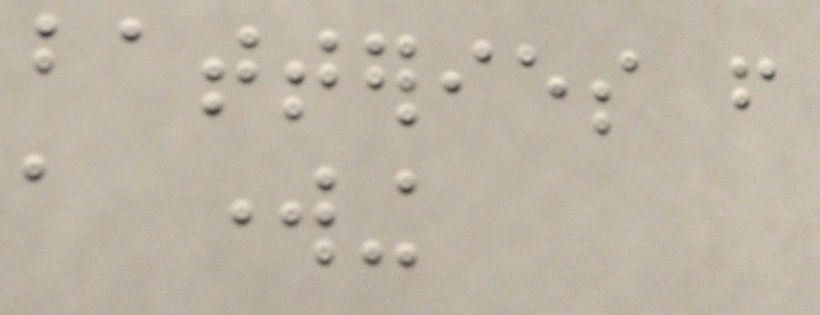batteries from
a working
